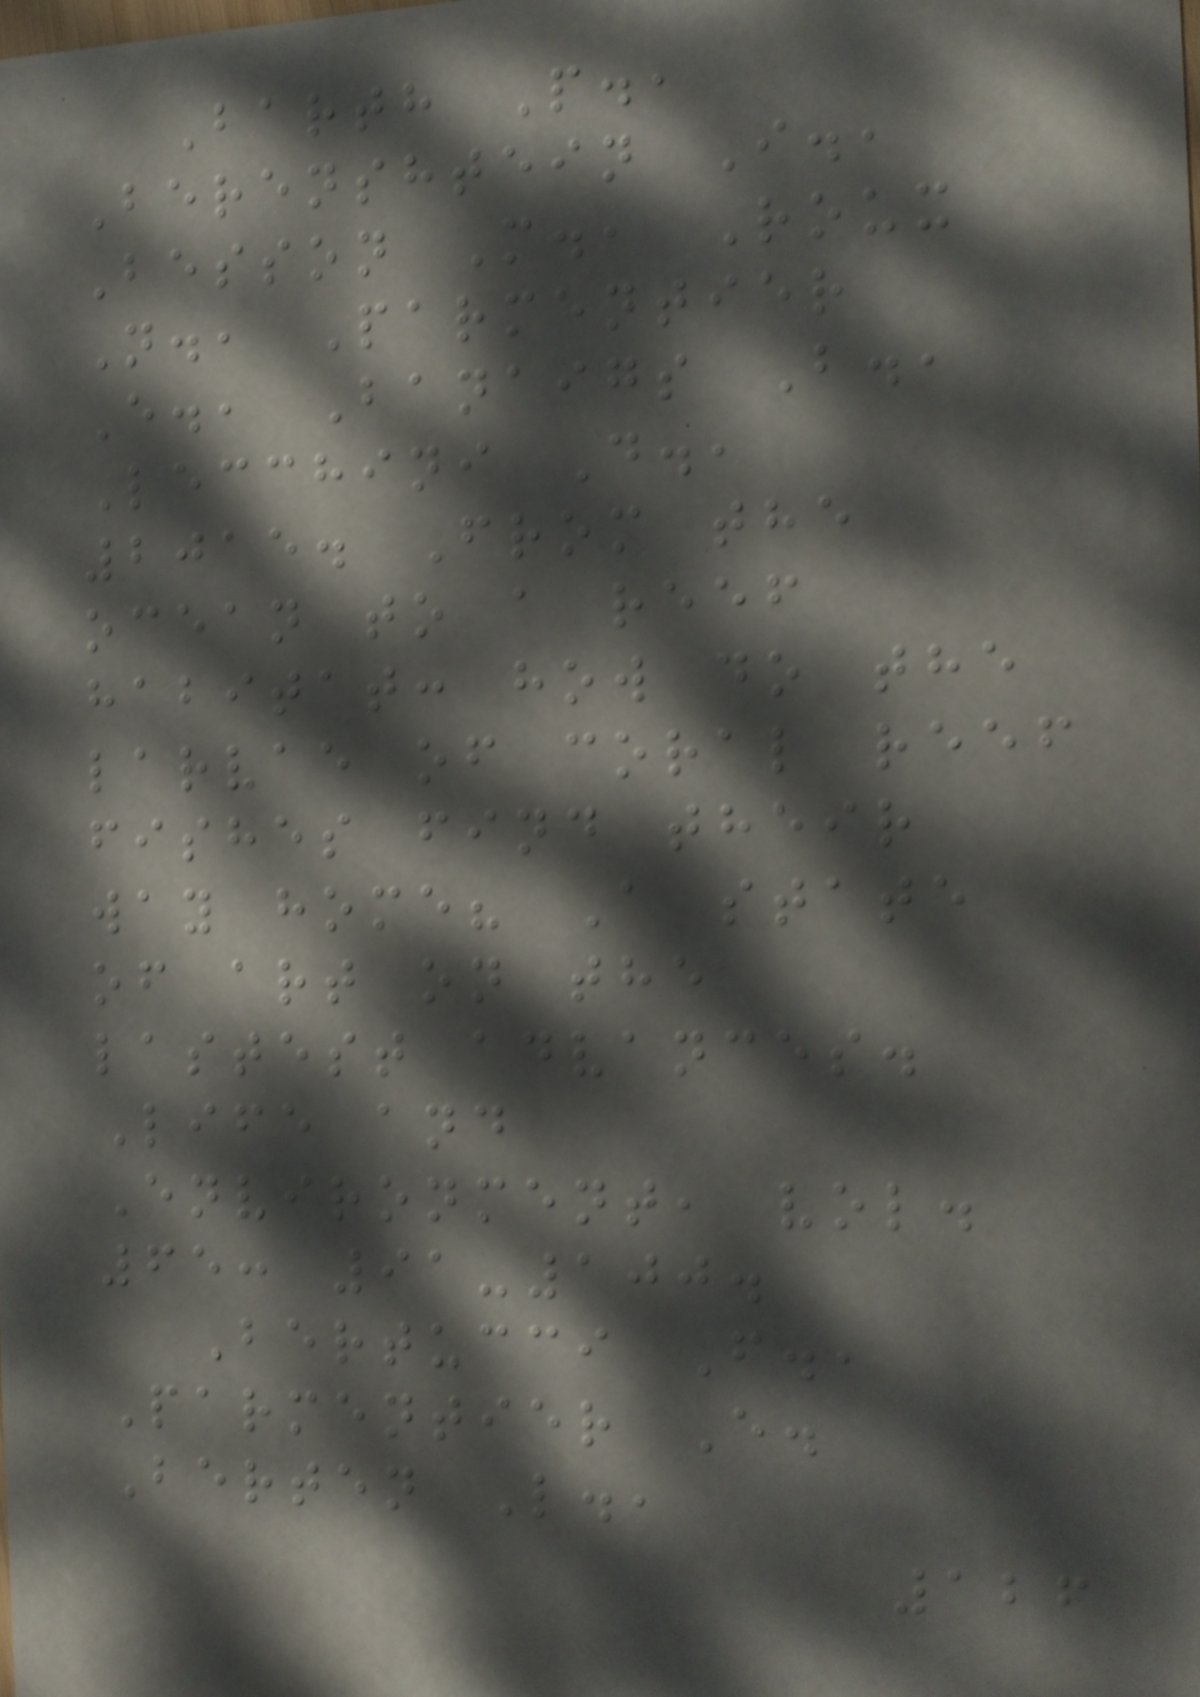Barth P.,
Berenshtein I.,
Besson M., Roux
N., Parmentier
E., Banaigs B.,
Lecchini D.,
2015. From the
ocean to a reef
habitat: how do the
larvae of coral reef
fishes find their
way home? A state
of art on the
lastest advances.
Life and
Environment, vol.
65: 91-100.
Bertucci F.,
Parmentier E.
Berten L.,
126
